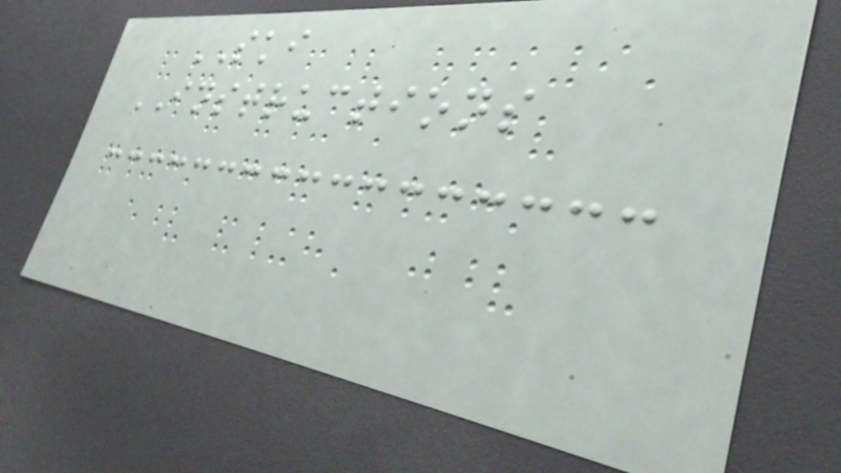SKI
INSTRUCTIONS
